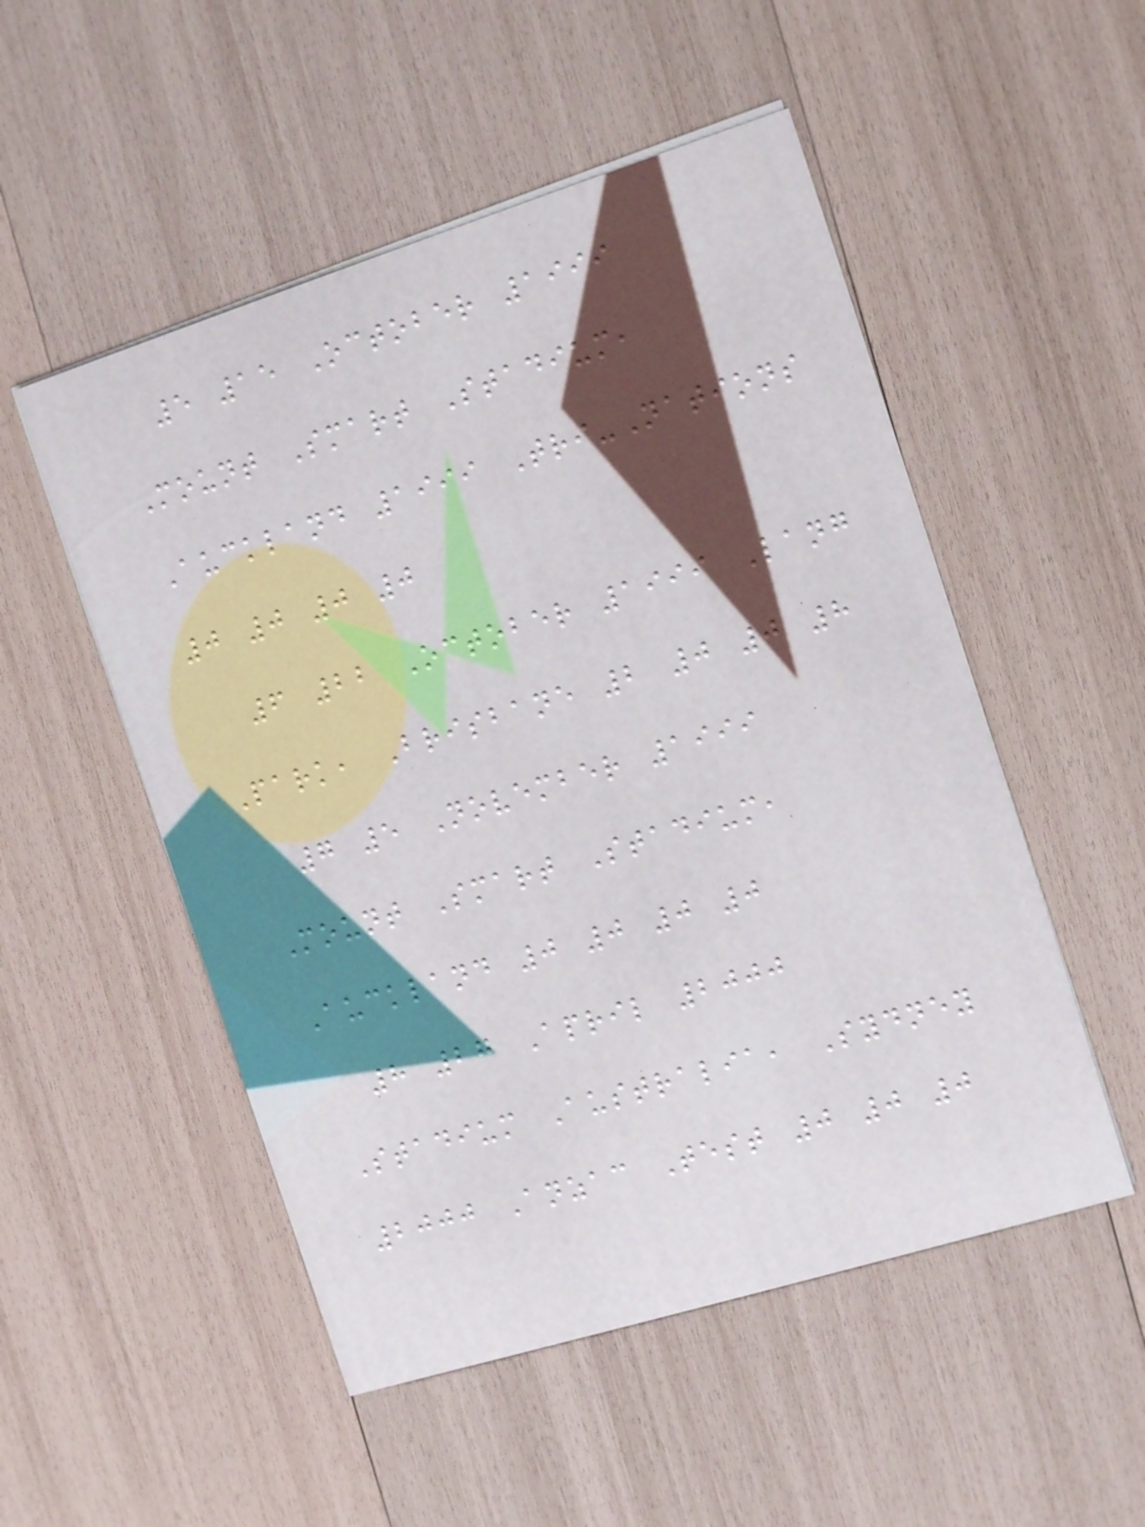5 15 October 1999
Mount Smart Stadium,
Auckland 1999 Tri-Nations
0 0 0 0
6 22 October 1999 Lang
Park, Brisbane 2 0 0 8
7 5 November 1999
Mount Smart Stadium,
Auckland 0 0 0 0
8 27 April 2000
Stadium Australia, Sydney
2000 Anzac Test 0 0 0
